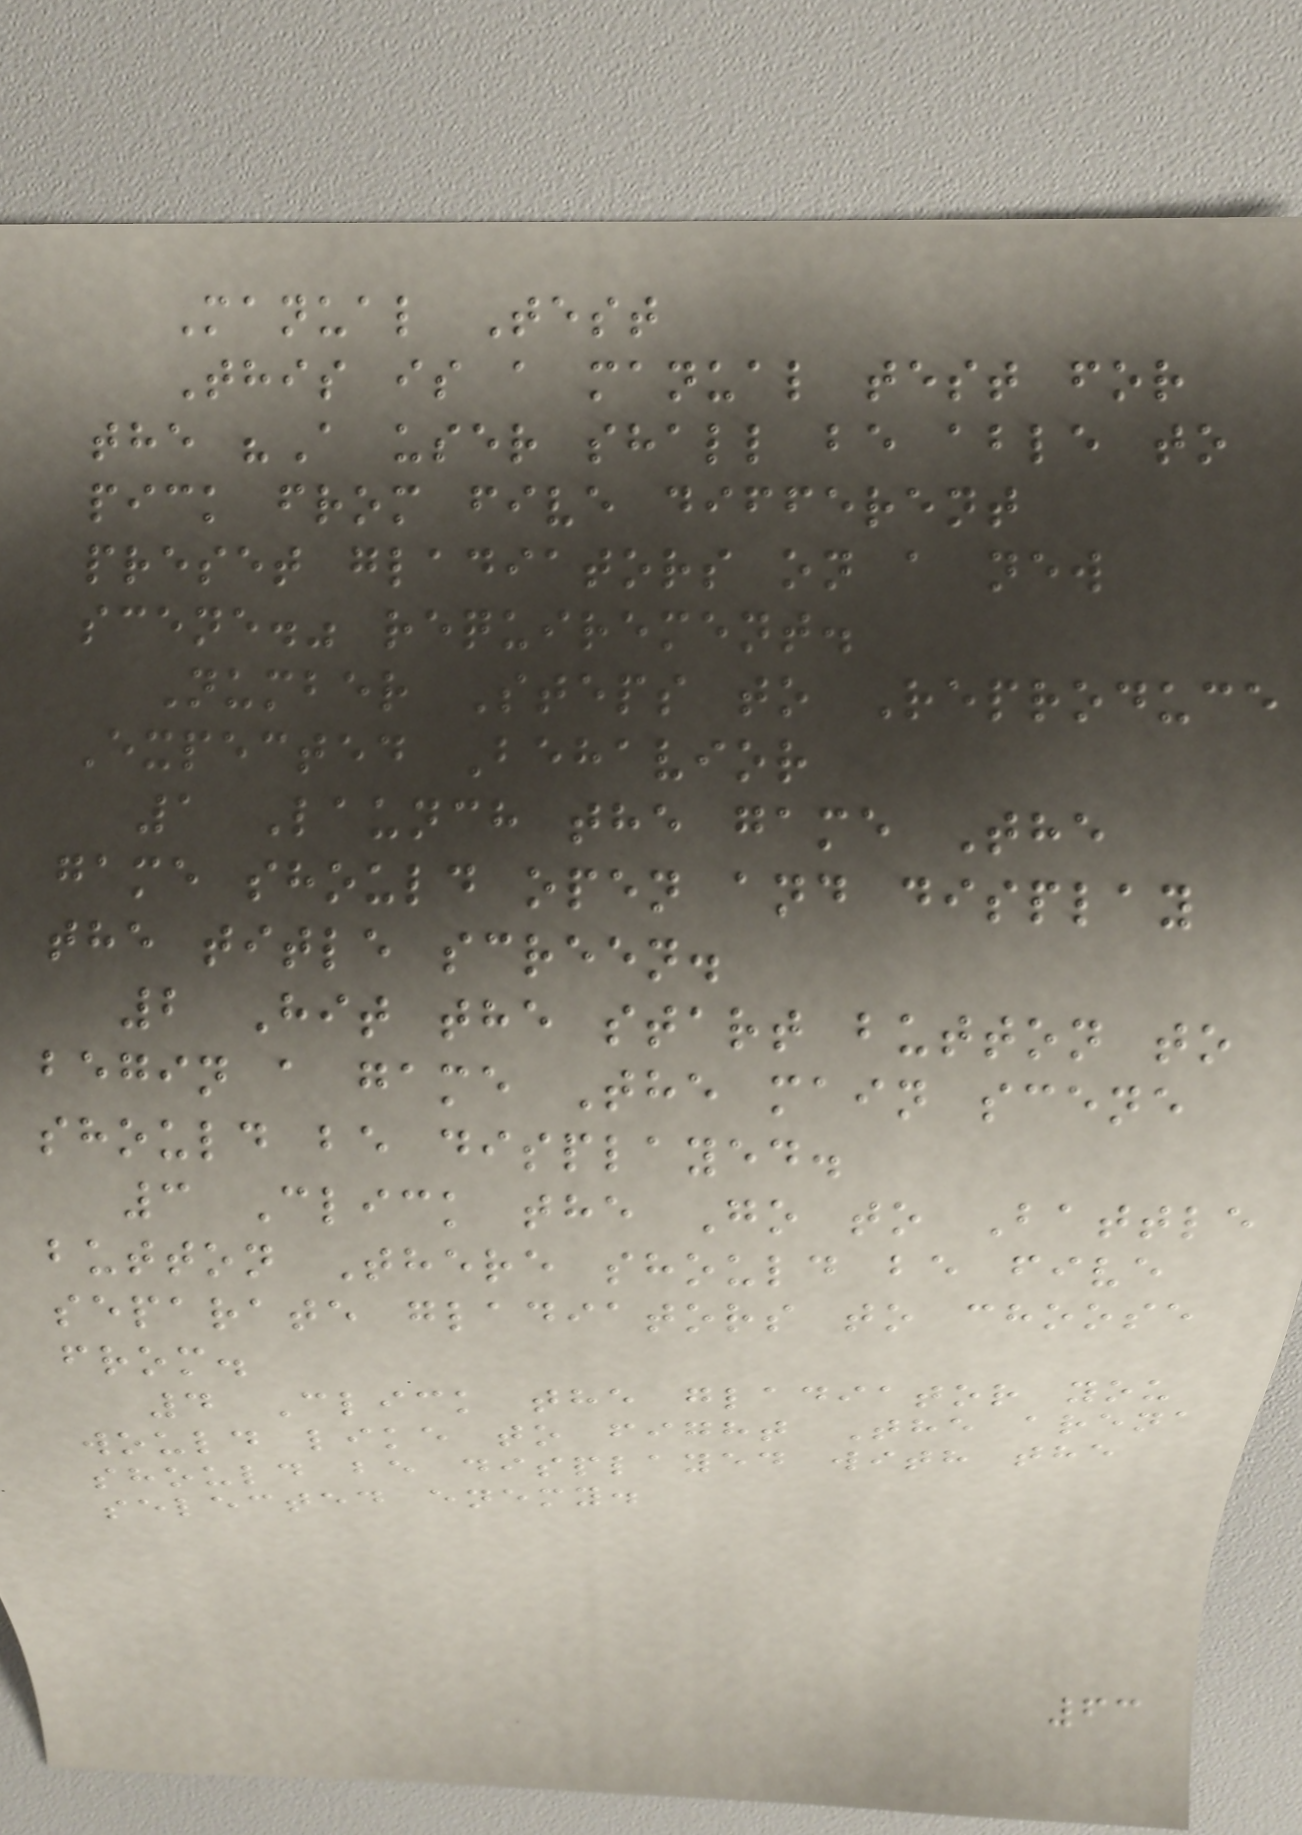Manual Test
This is a manual test for
the "A user shall be able to
pick from five different
preset gladiators on a new
scene." requirement.
Number Steps to Reproduce
Expected Behavior
1 Launch the game The
game should open and display
the title screen.
2 Hit the start button to
begin a game The main scene
should be displayed.
3 Click the Go to Battle
button There should be five
separate gladiators to choose
from.
4 Click the gladiator you
would like to fight The arena
should be displayed with the
selected enemy.
63
